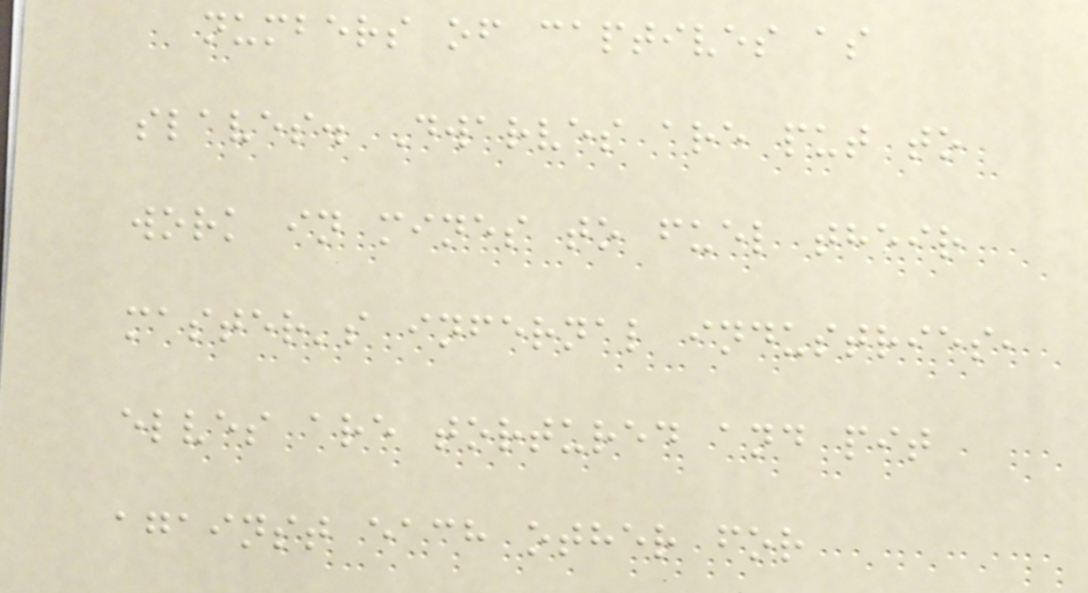numbers of captives as
slaves. Dwarves are put to
work in mines to fuel their
master's infernal industries,
elves are tortured and pit
against each other for
